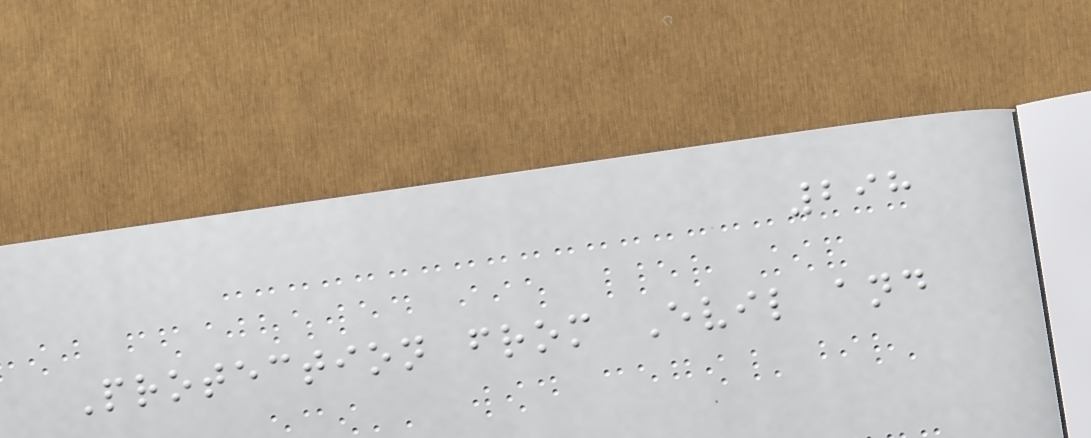298
Protection from Evil and
